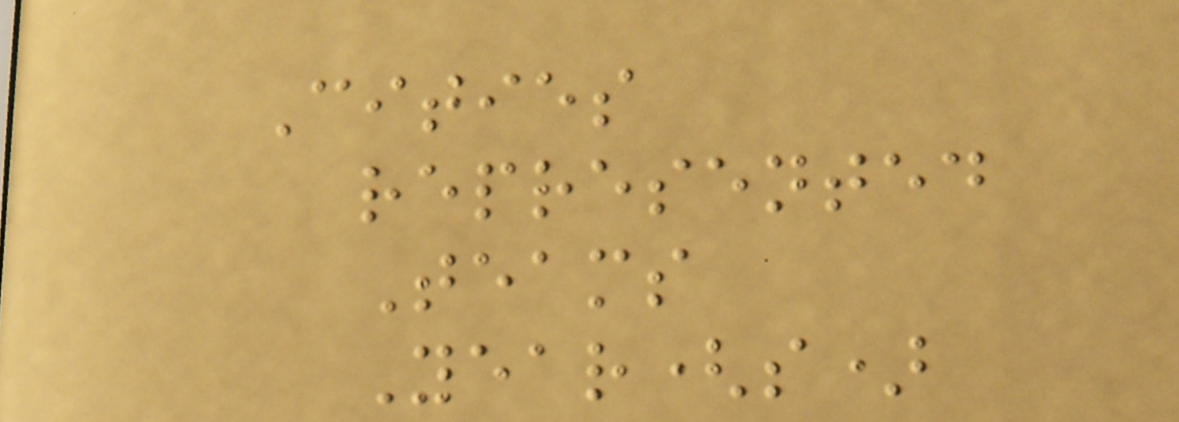Cities
represented
Teams
Year(s)
